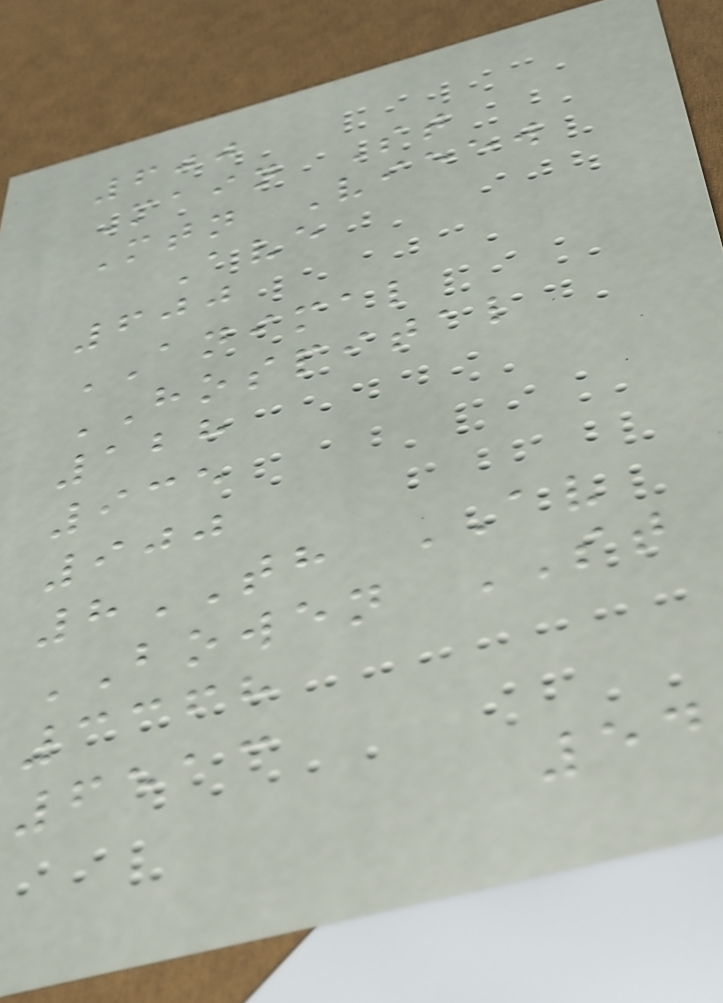600
Main St
Mtn Vieew
Ave
600
ANIMAL
HOSPITAL
128
935
900
8TH AV
BOWEN ST
3368
6513
54
